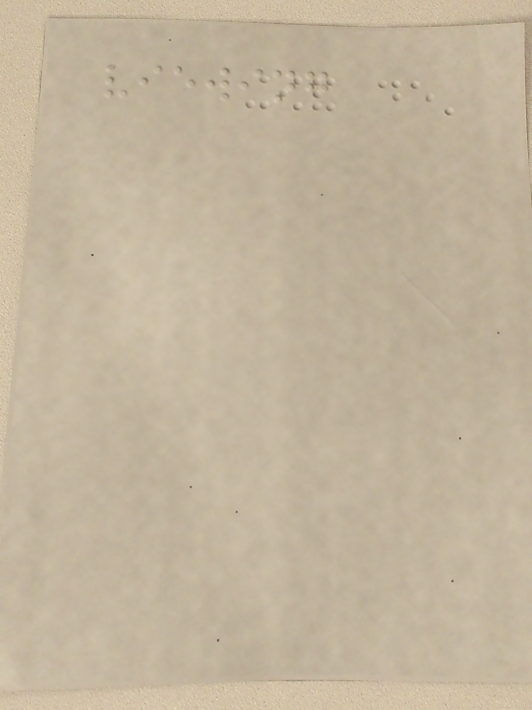viewing
